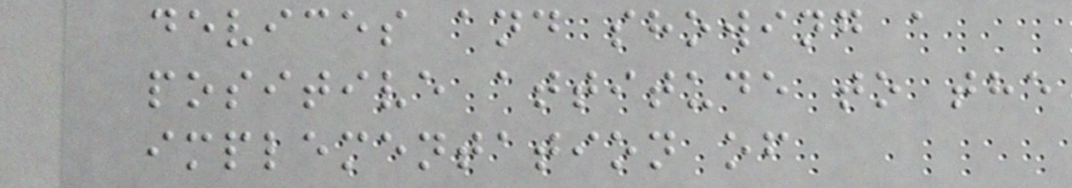devices and showing a
positive attitude to the
implementation of
